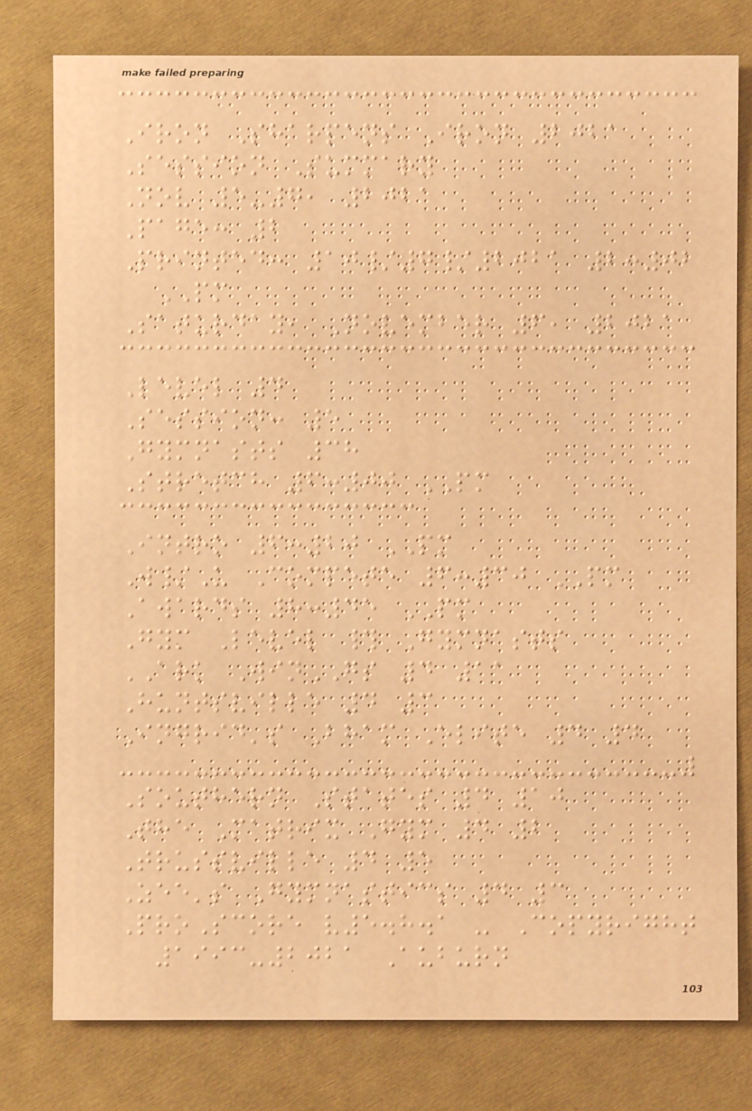Iron Sharpens Iron 2021
Session Summary
Nov 5-7, 2021
Page: 2
Printed: 10/7/2021 2:02
PM
Saturday, November 6, 2021
Level 4
Session: 5
Gymnasts 38
Stretch 6:00 PM
Intro 6:20 PM
W/U Compete 6:30 PM
Awards 8:45 PM
Gym Level # Gymnasts
ARK WinGS 4 11
Huntsville 4 3
Ingrid's Bham Elite 4 4
Southern States 4 10
The Matrix Gym 4 2
Trussville 4 5
Zee's Gymnastics 4 3
ProScore v5.8.1 - Copyright
1993-2021 Auburn
